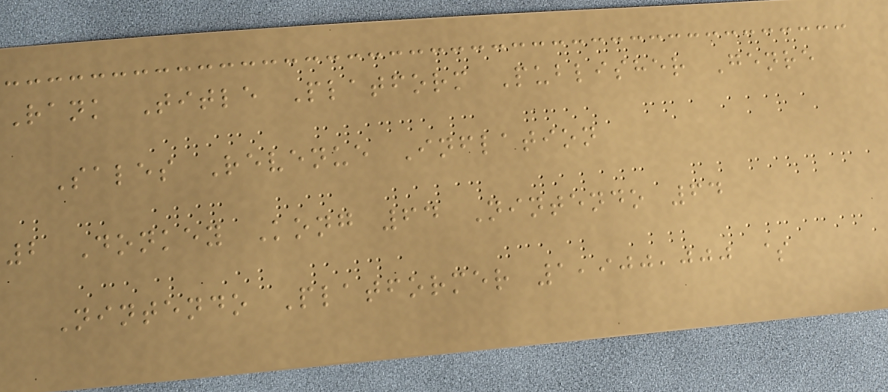Rank Title Platform Publisher Genre
Sales Revenue Inflation
2 Donkey Kong 64 Nintendo 64
Nintendo Platformer 1,900,000 $
